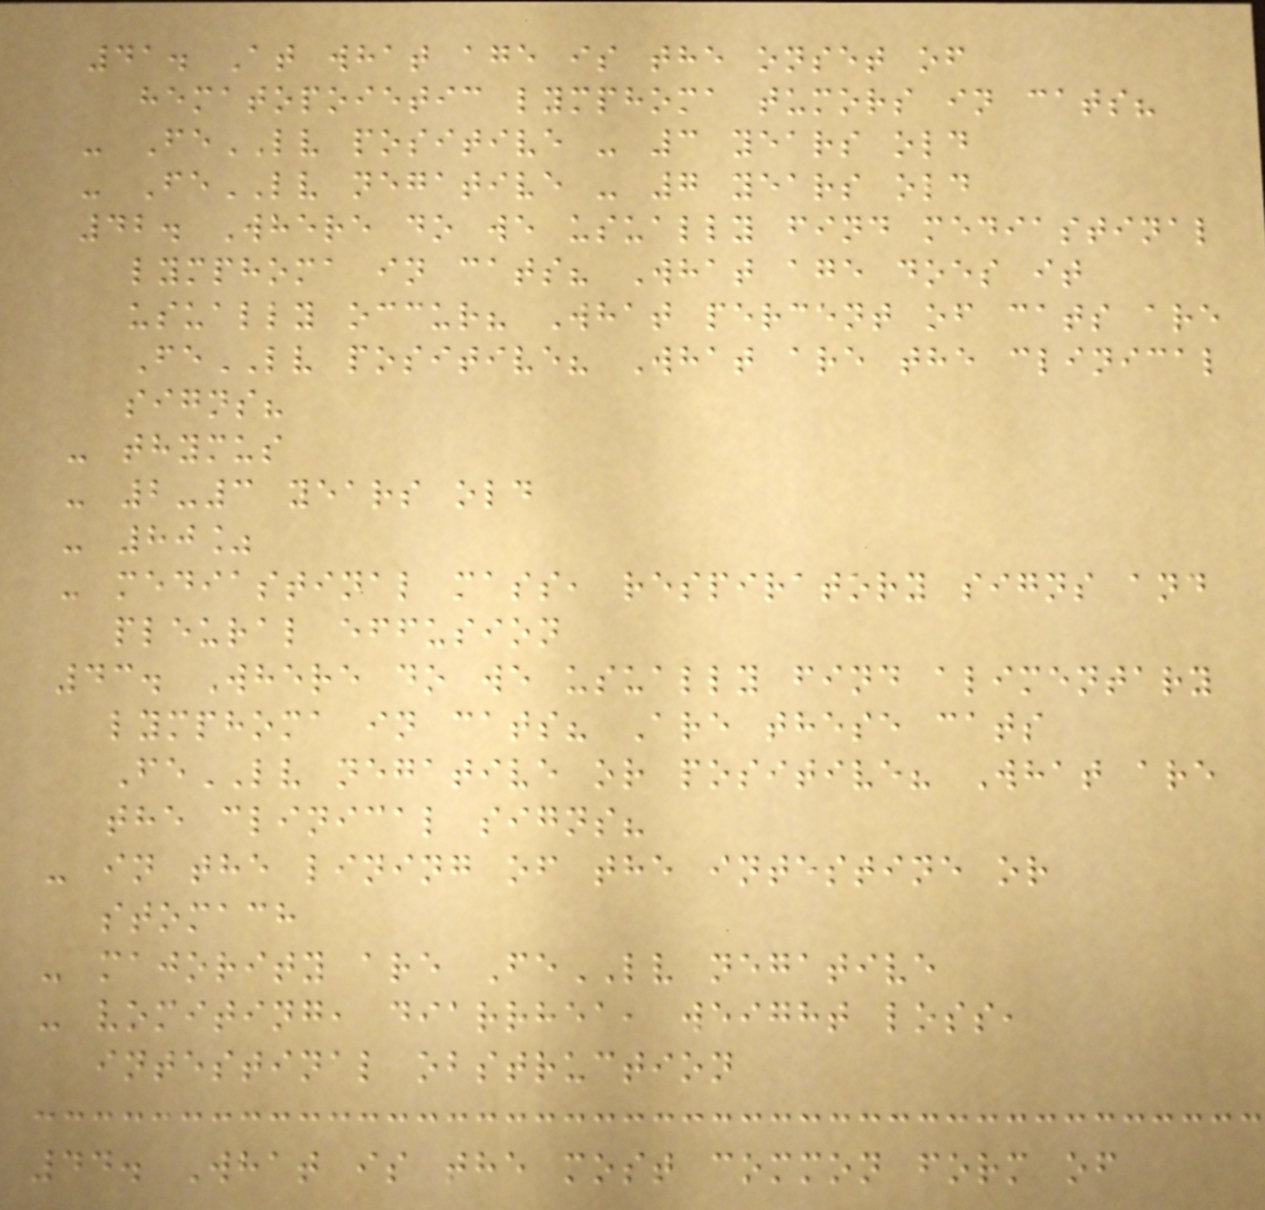41. At what age is the onset of
hematopoietic lymphoma tumors in cats?
- FeLV positive - 3 years old
- FeLV negative - 7 years old
42. Where do we usually find mediastinal
lymphoma in cats? What age does it
usually occur? What percent of cats are
FeLV positive? What are the clinical
signs?
- thymus
- 2-3 years old
- 80%
- mediastinal mass, respiratory signs and
pleural effusion
43. Where do we usually find alimentary
lymphoma in cats? Are these cats
FeLV negative or positive? What are
the clinical signs?
- in the lining of the intestine or
stomach
- majority are FeLV negative
- vomiting, diarrhea, weight loss,
intestinal obstruction
44. What is the most common form of
